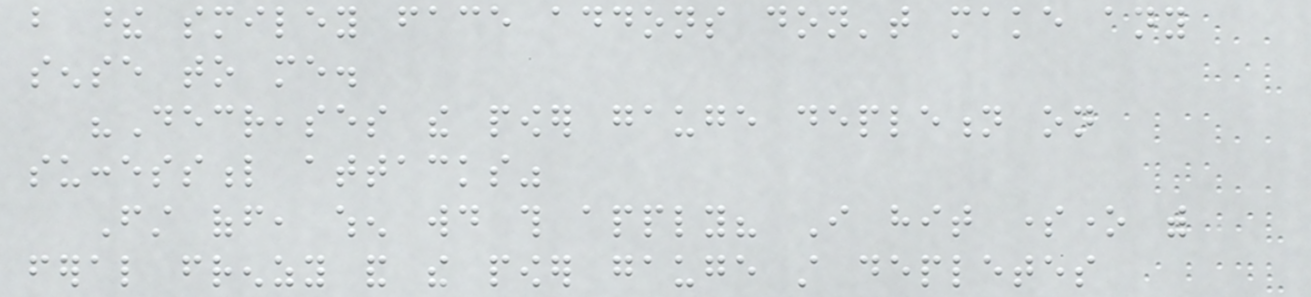but these smiley face addons don't make any
sense to me.
"Decreases the power gauge depletion on
successful attacks"
First off, when would this apply? I hit someone with
feral frenzy and the power gauge still depletes
